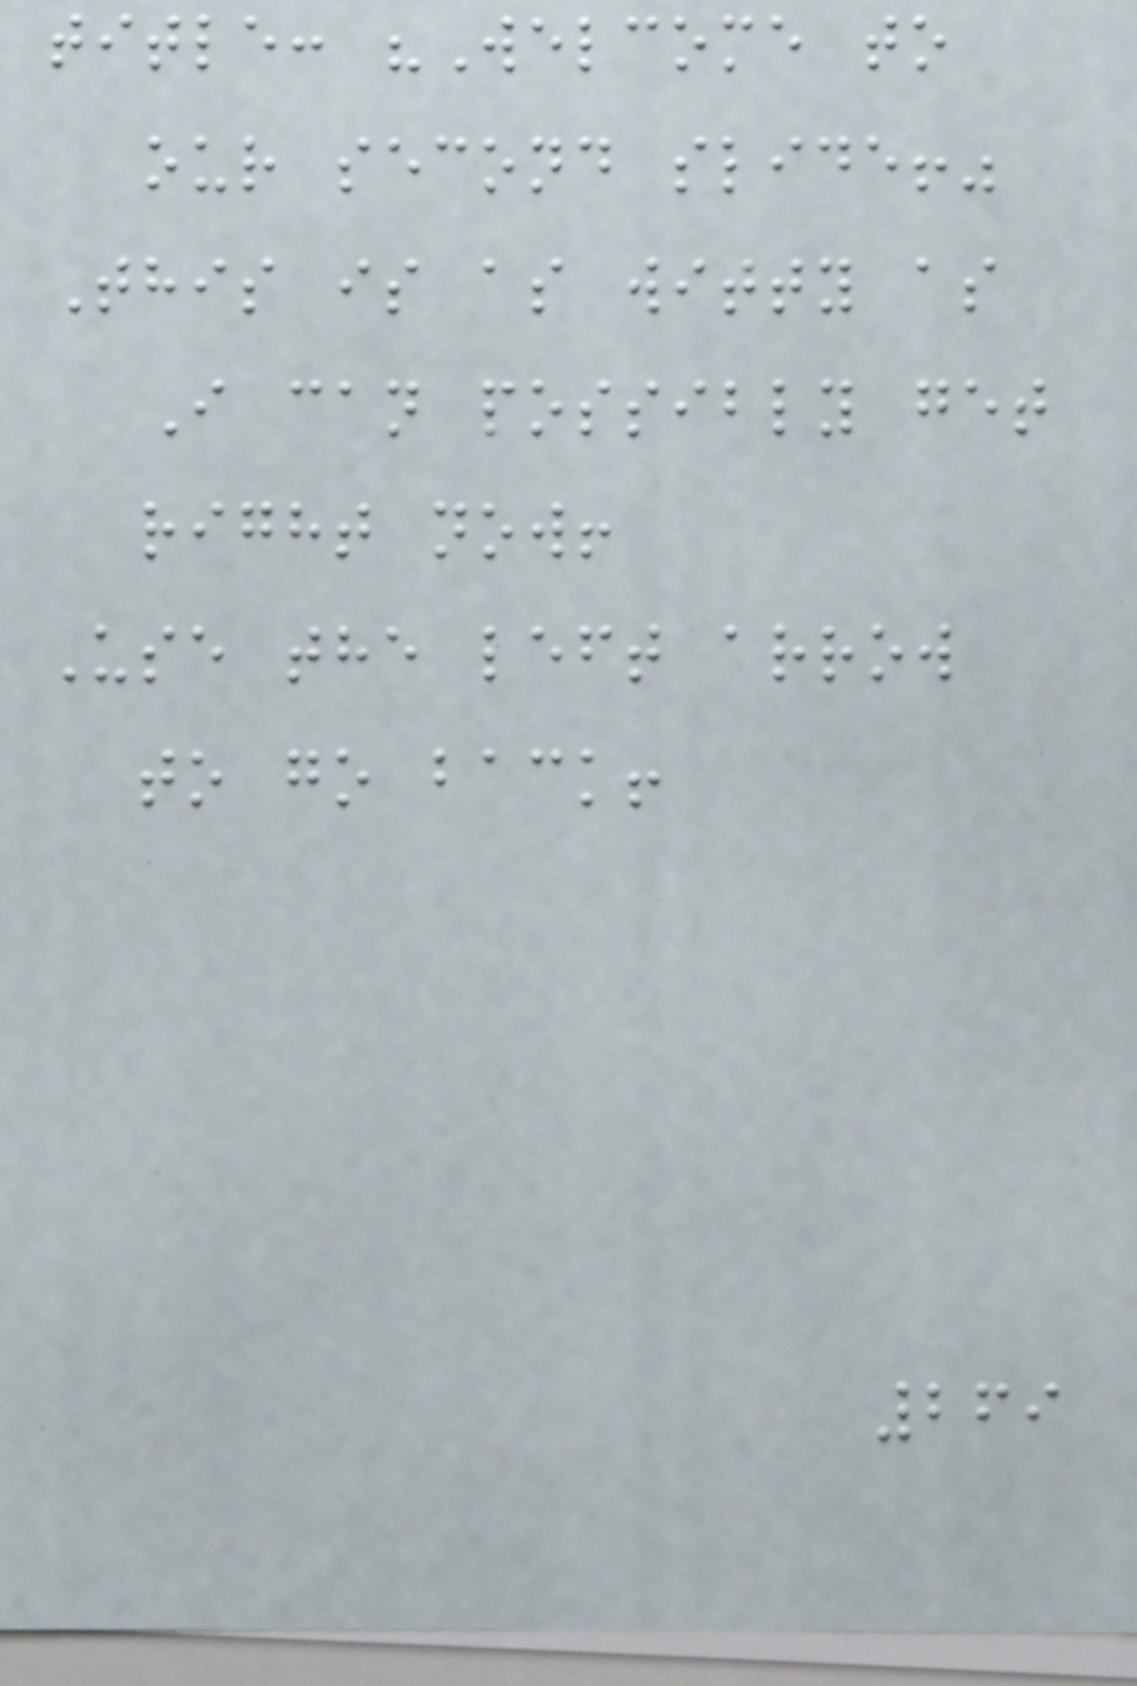title: "Welcome to
our second slide!"
This is as witty as
I can possibly get
right now!
Use the left arrow
to go back!
269
